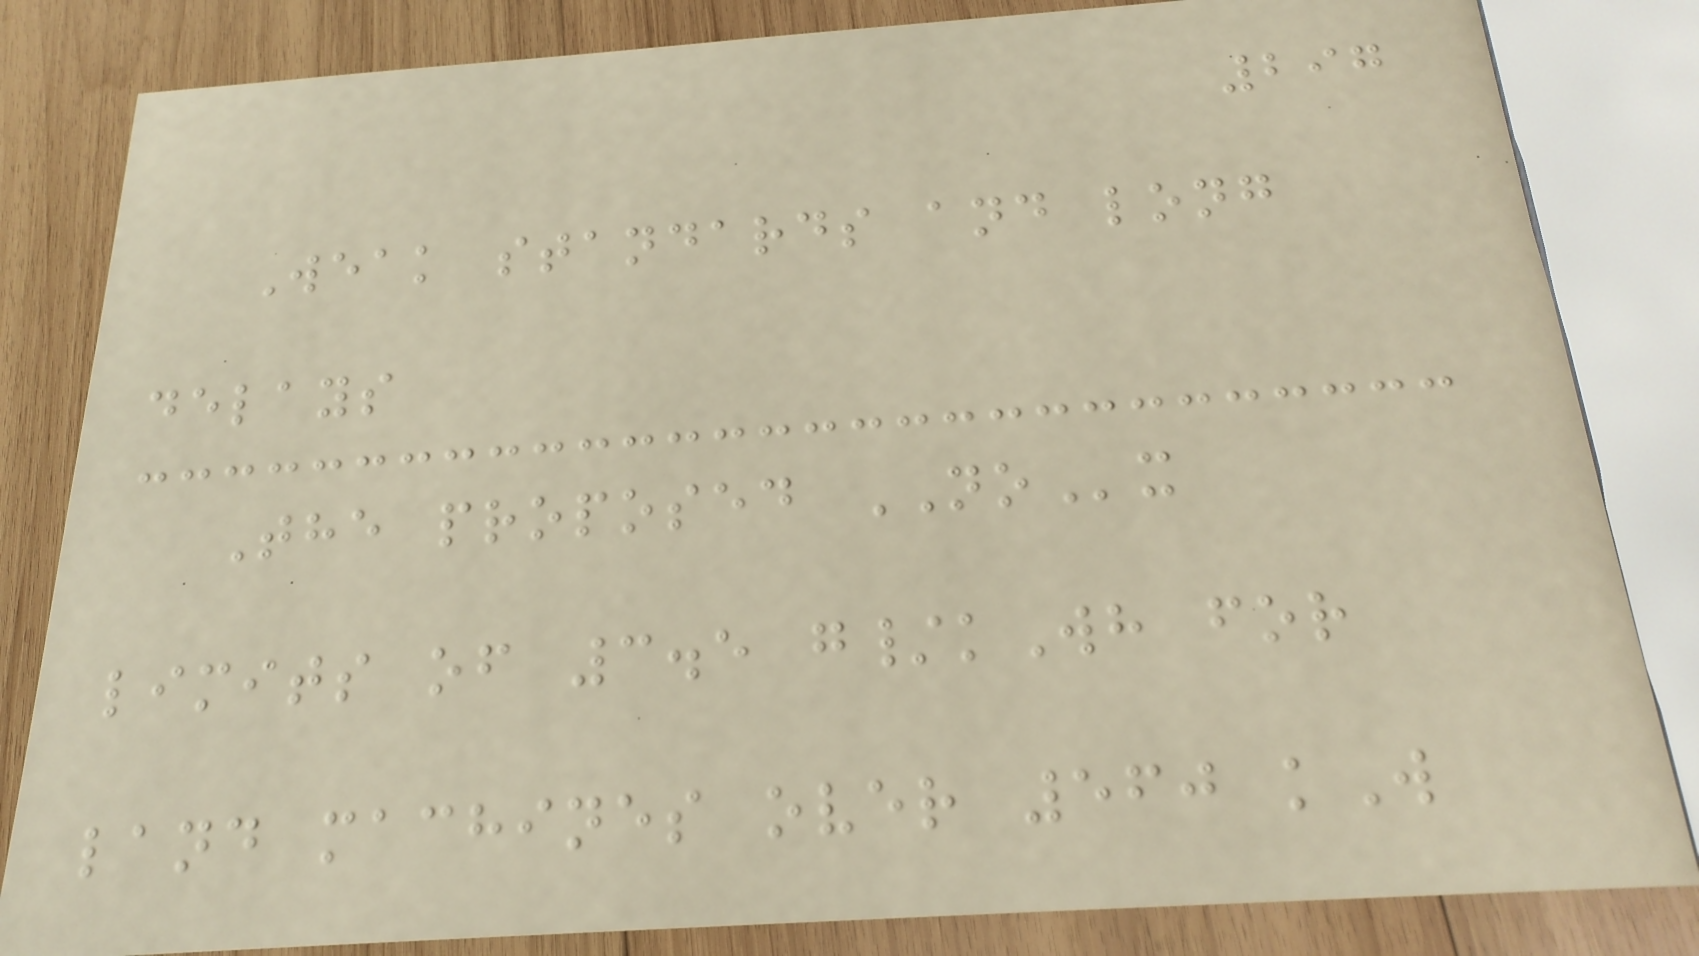297
Weak standards and long
delays
The proposed NOx
limits of 3.5 g/kWh for
land machines over 560 kW
